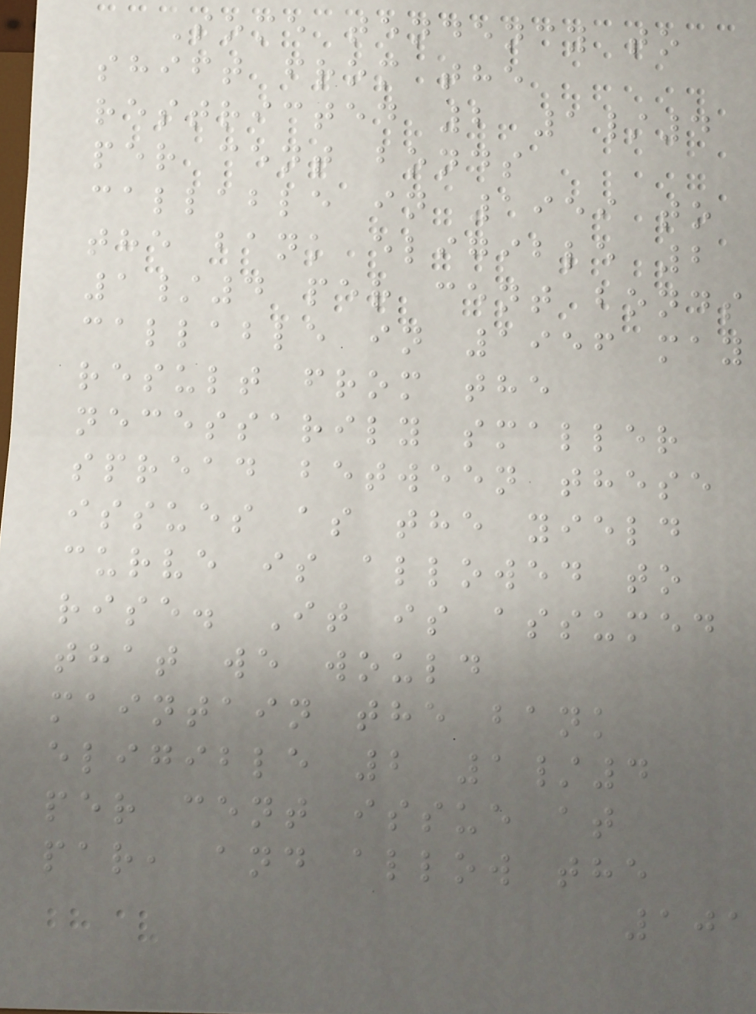Some tendency to
shift from the
restricted 2 1/4
per cent bonds
callable in 1959 to
the bank eligible 2
1/4 per cent bonds
callable in 1956 may
result from the
necessarily smaller
spread between these
issues as the yield
curve is allowed to
rise. It is assumed
that we would
maintain the bank
eligible 2 1/4
per cent issue at
par, and allow the
101
